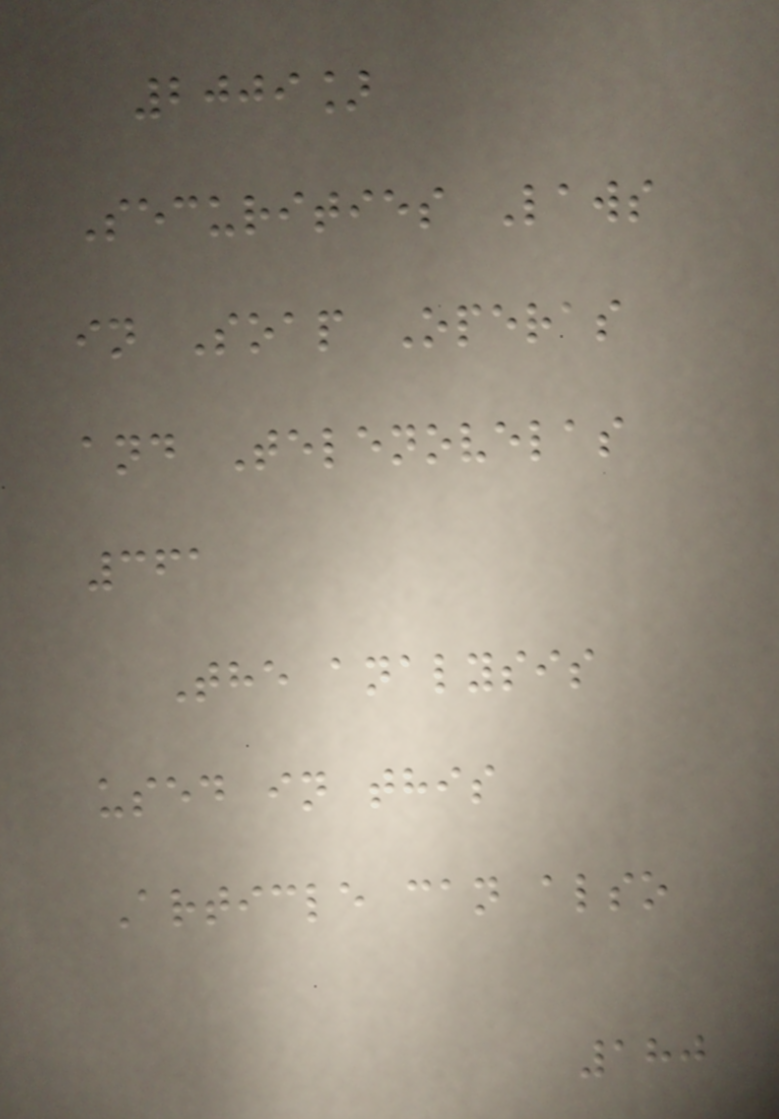2009]
Securities Laws
in Soap Operas
and Telenovelas
361
The analysis
used in this
Article can also
180
